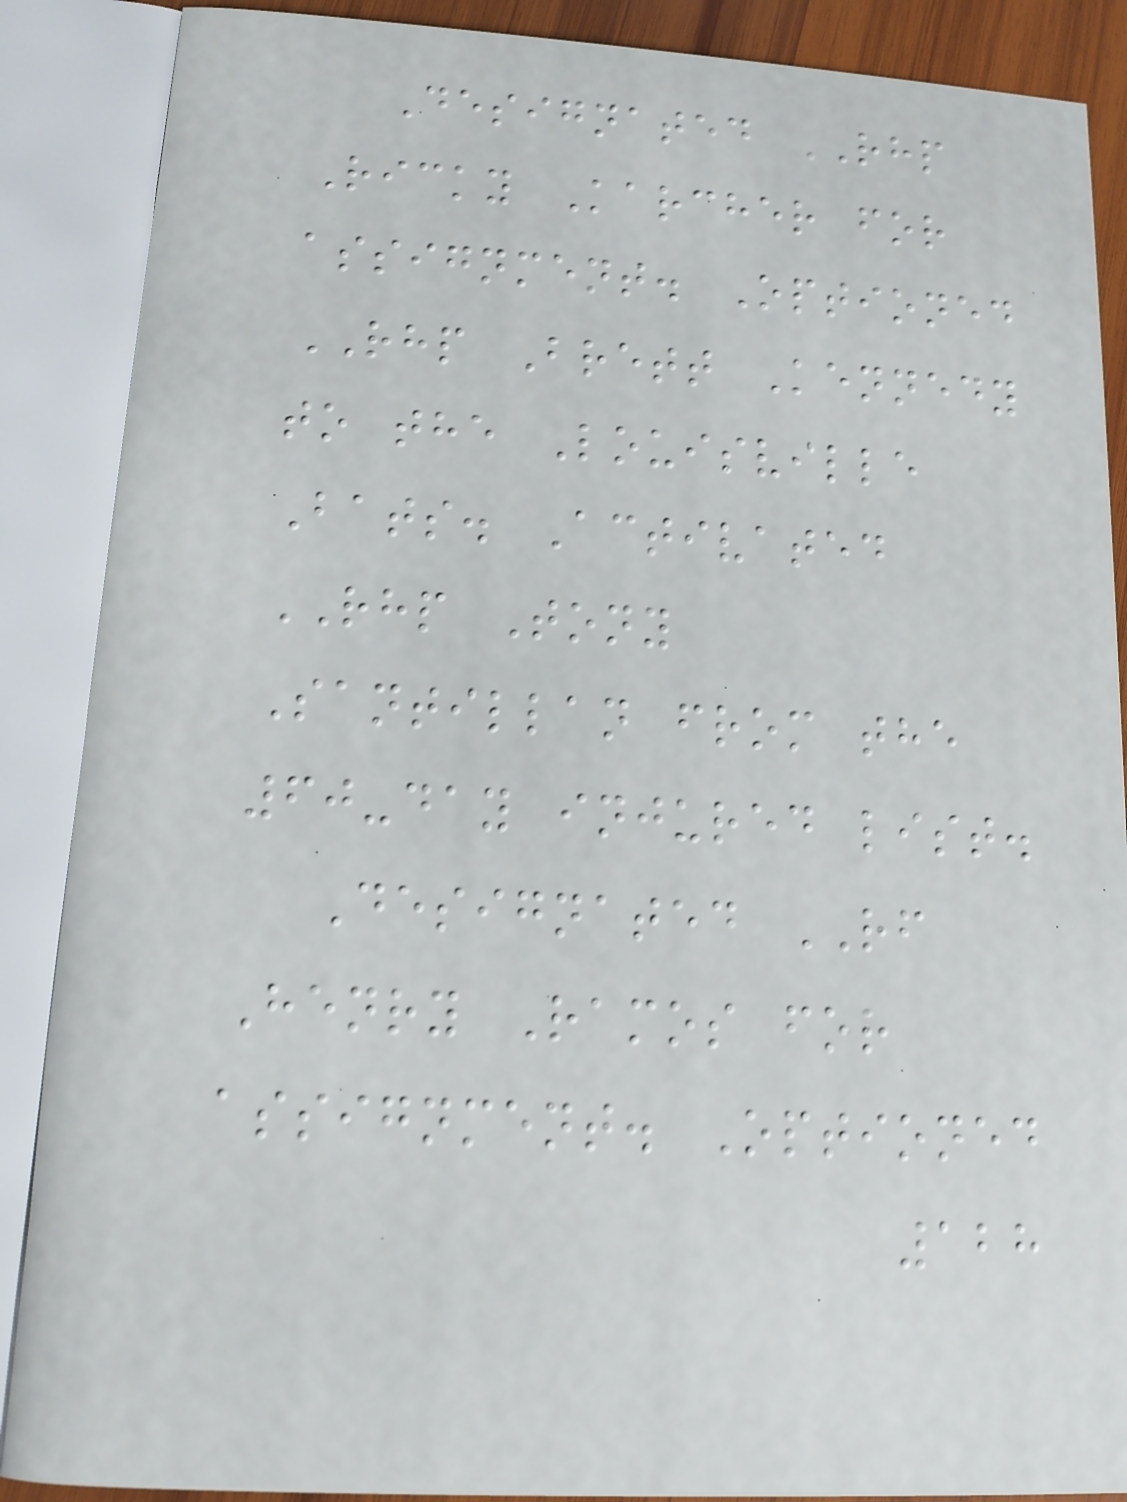Designated RHP
Ricky Karcher for
assignment. Optioned
RHP Brett Kennedy
to the Louisville
Bats. Activated
RHP Tony
Santillan from the
60-day injured list.
Designated RF
Henry Ramos for
assignment. Optioned
128
